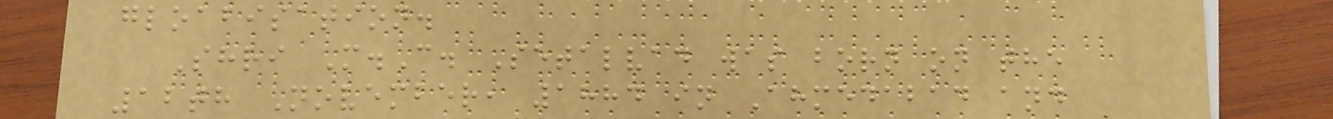gloabisation.
Shri M.C. Setalvad was born on the
12th November, 1884 in Ahmedabad and
